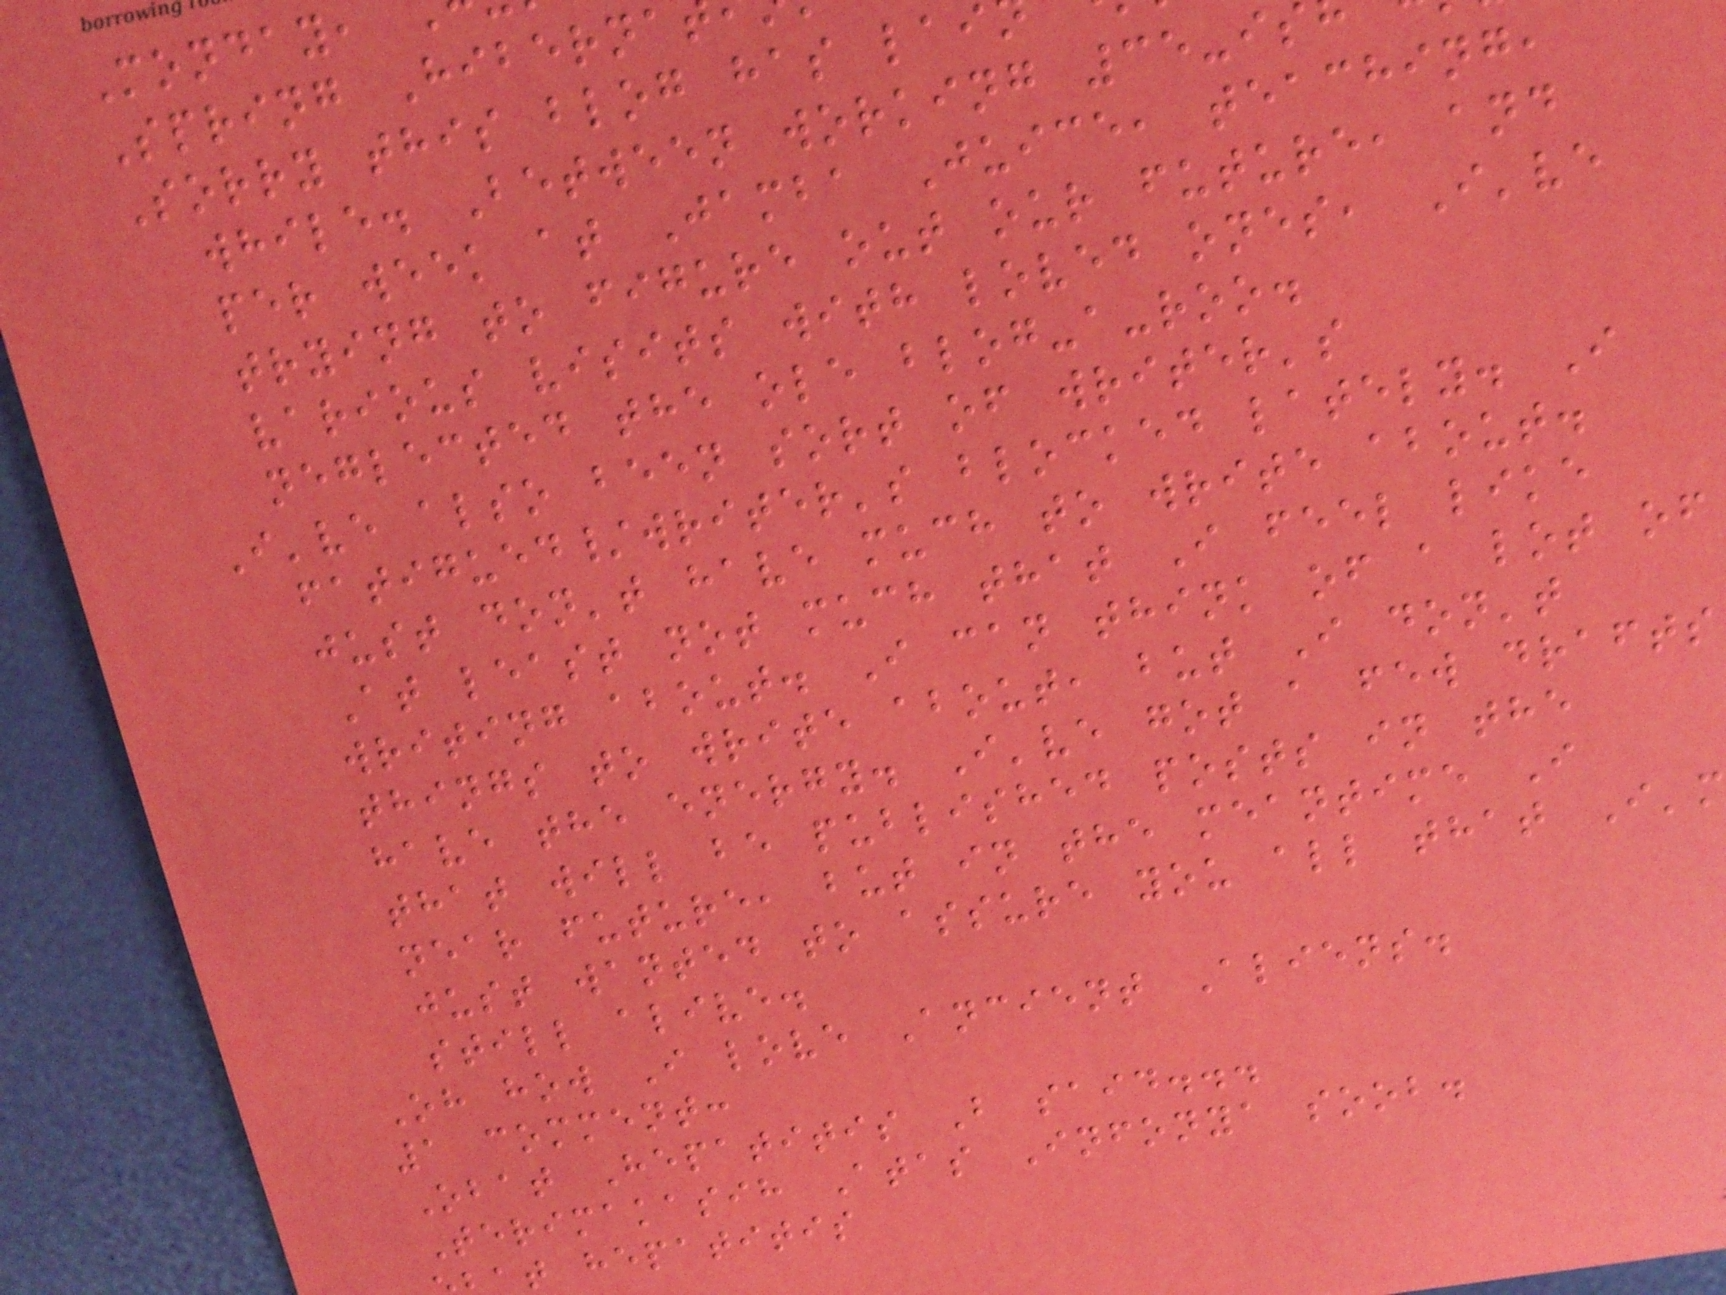Monday,
Spring Hiberna
Sorry this blog has lai
while. Between working 35-is
per week at Jamba Juice, teaching,
trying to figure out our future, and
various visits with loved ones, I've
neglected the ole blog-a-roo.
I've also been sort of writer's
fatigued/writer's blocked lately. I
just don't have much to write about.
At least not much that I feel like
writing about. I can think of a lot of
things to write about, but I don't
have the energy. I've got a few drafts
that will be published posts in the
near future, but in the meantime I
just wanted to assure you all that I'm
still alive.
Oh how I love Ancient Aliens.
1 comment:
Obat Hepatitis B said...
Terimakasih Atas Infonya soob.
t hepatitis
